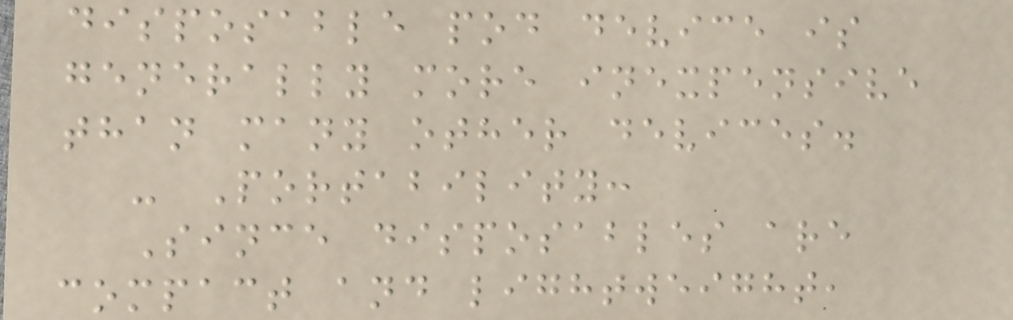disposable pod device is
generally more inexpensive
than many other devices.
- Portability:
Since disposables are
compact and lightweight,
